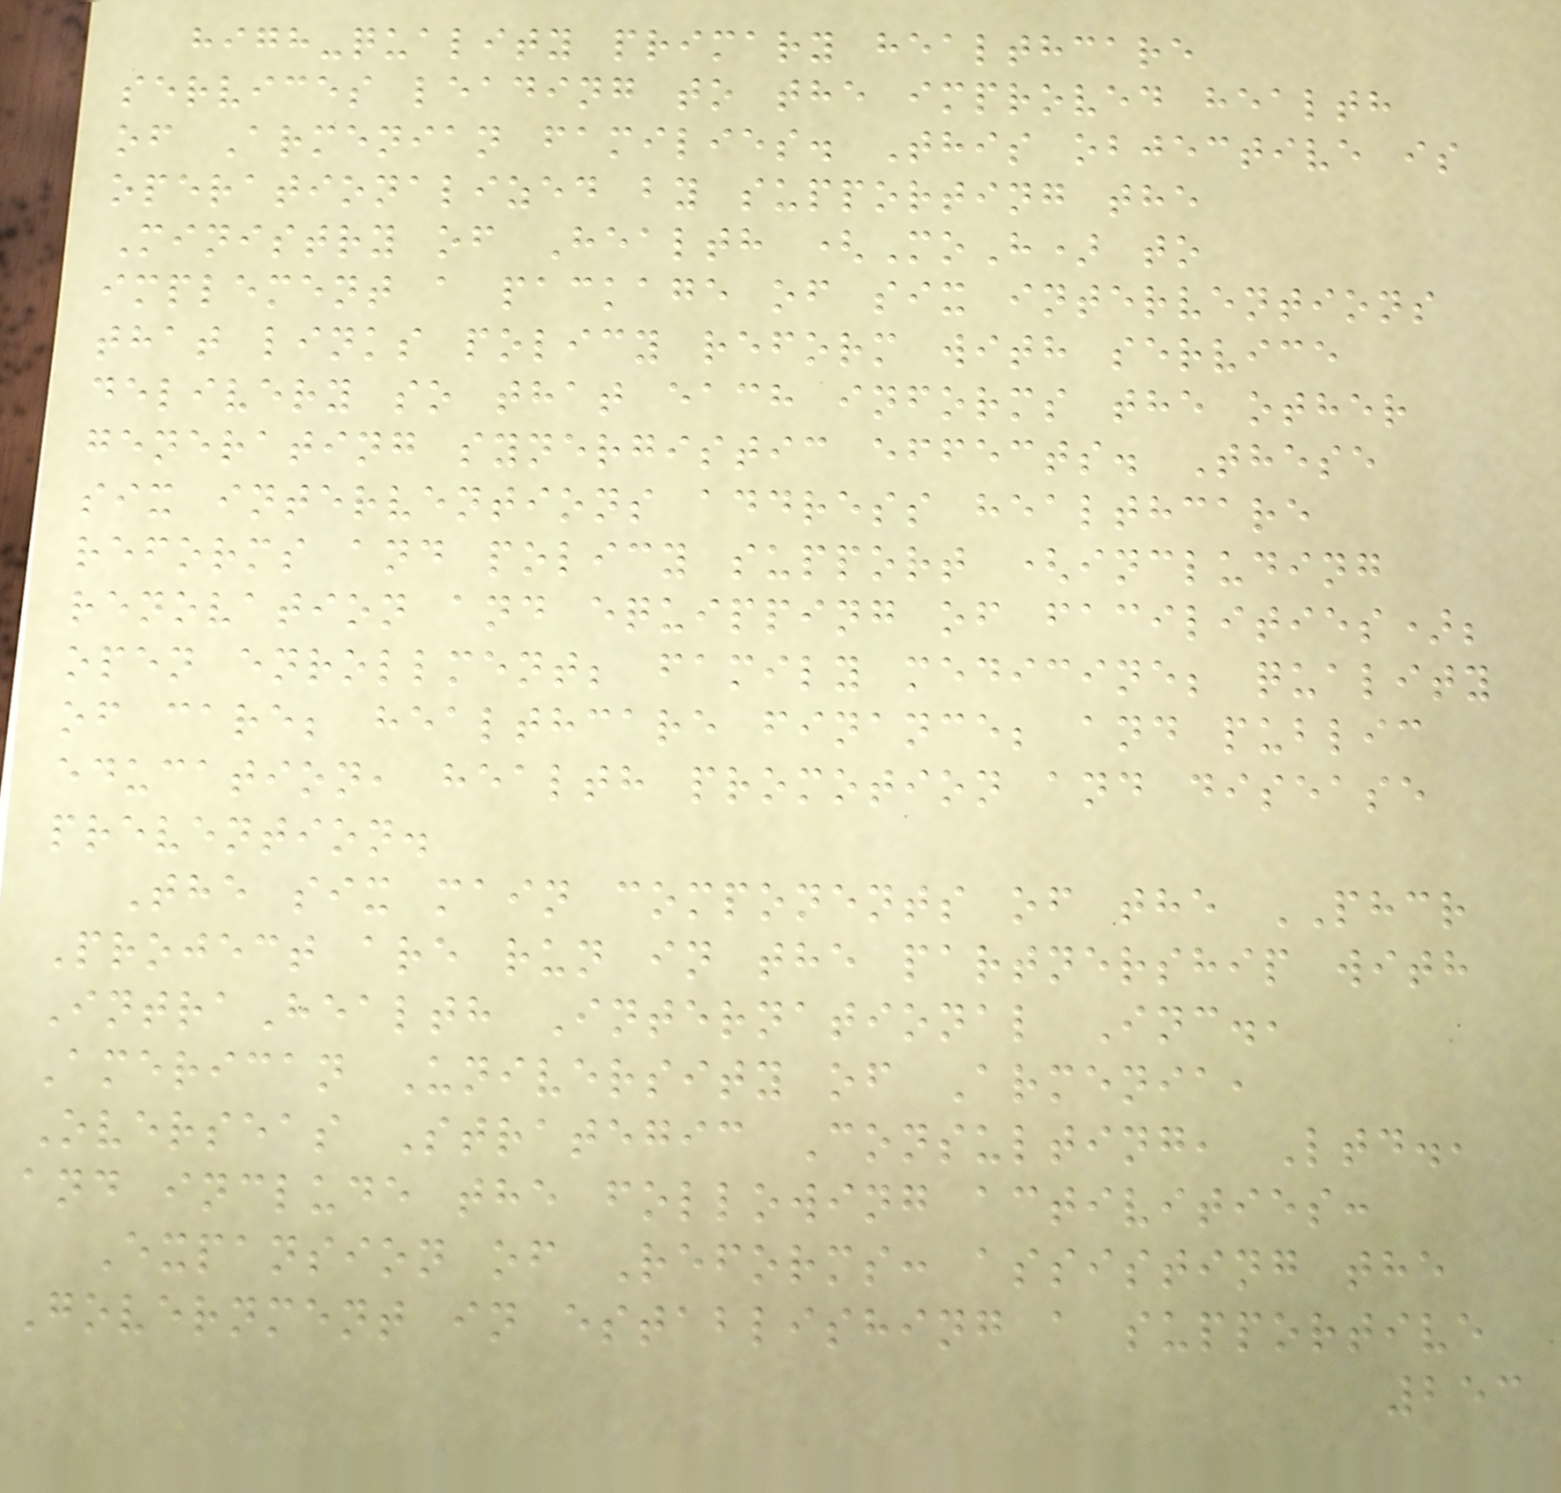high-quality primary healthcare
services leading to the improved health
of Armenian families. This objective is
operationalized by supporting the
Ministry of Health (MoH) to
implement a package of six interventions
that links policy reform with service
delivery so that each informs the other
generating synergistic effects. These
six interventions address healthcare
reforms and policy support (including
renovation and equipping of facilities);
open enrollment; family medicine; quality
of care; healthcare finance; and public
education, health promotion and disease
prevention.
The six main components of the PHCR
Project are run in the partnership with
IntraHealth International Inc.,
American University of Armenia,
Overseas Strategic Consulting, Ltd.,
and include the following activities:
Expansion of Reforms: assisting the
Government in establishing a supportive
253
